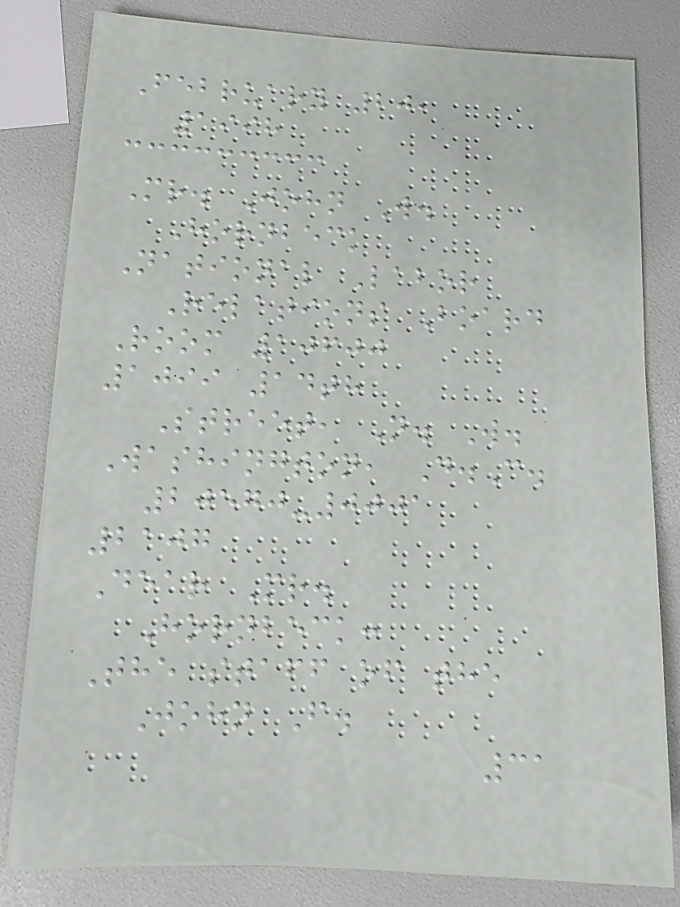February 20,
1998
Mr. John W.
Hornbeck
National Labor
Relations Board
Room 10600
1099 14th
Street, N. W.
Washington, D.C.
20570-0001
2107
Dear Mr.
Hornbeck:
The staff of the
John F.
31
